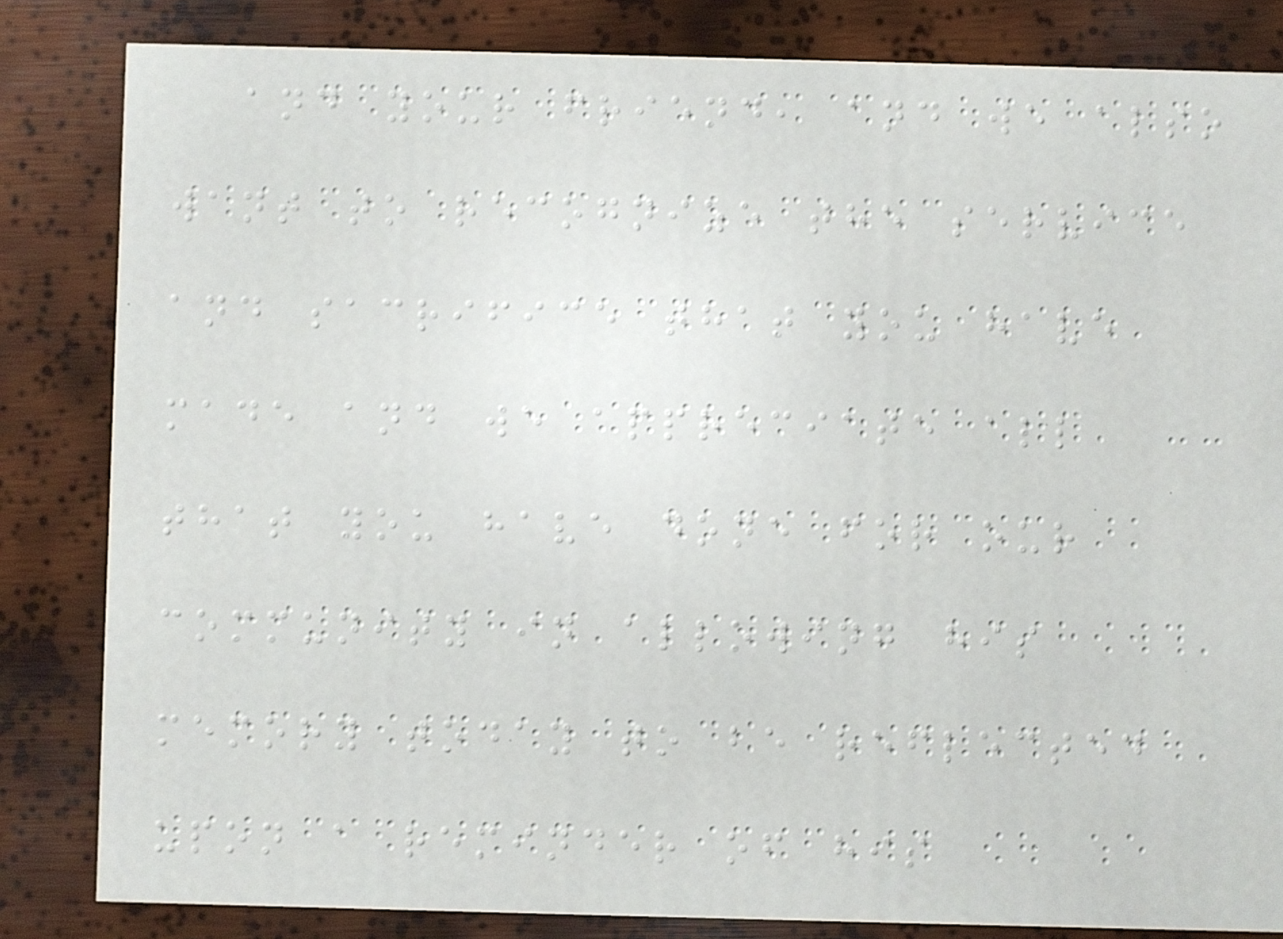and your friend, and we also
want to recognize the service
and sacrifice that you have
made and we appreciate all
that you have done for our
community in allowing his
memory today to be reflected
upon a reminder of his
